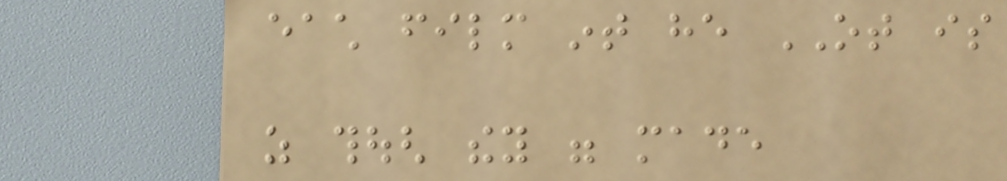each film int he OT is
as though they were made
